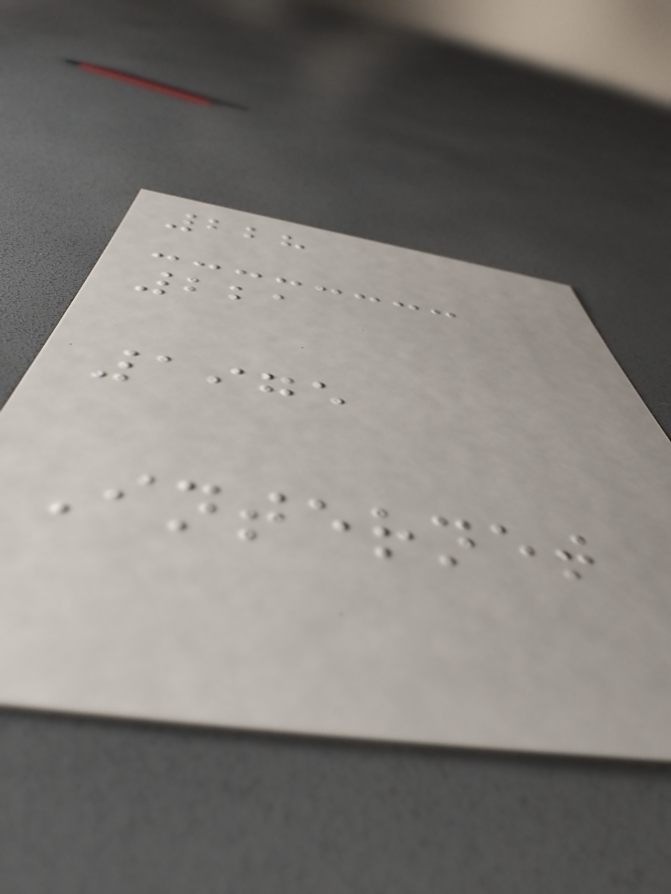228
221
1975
Internet
